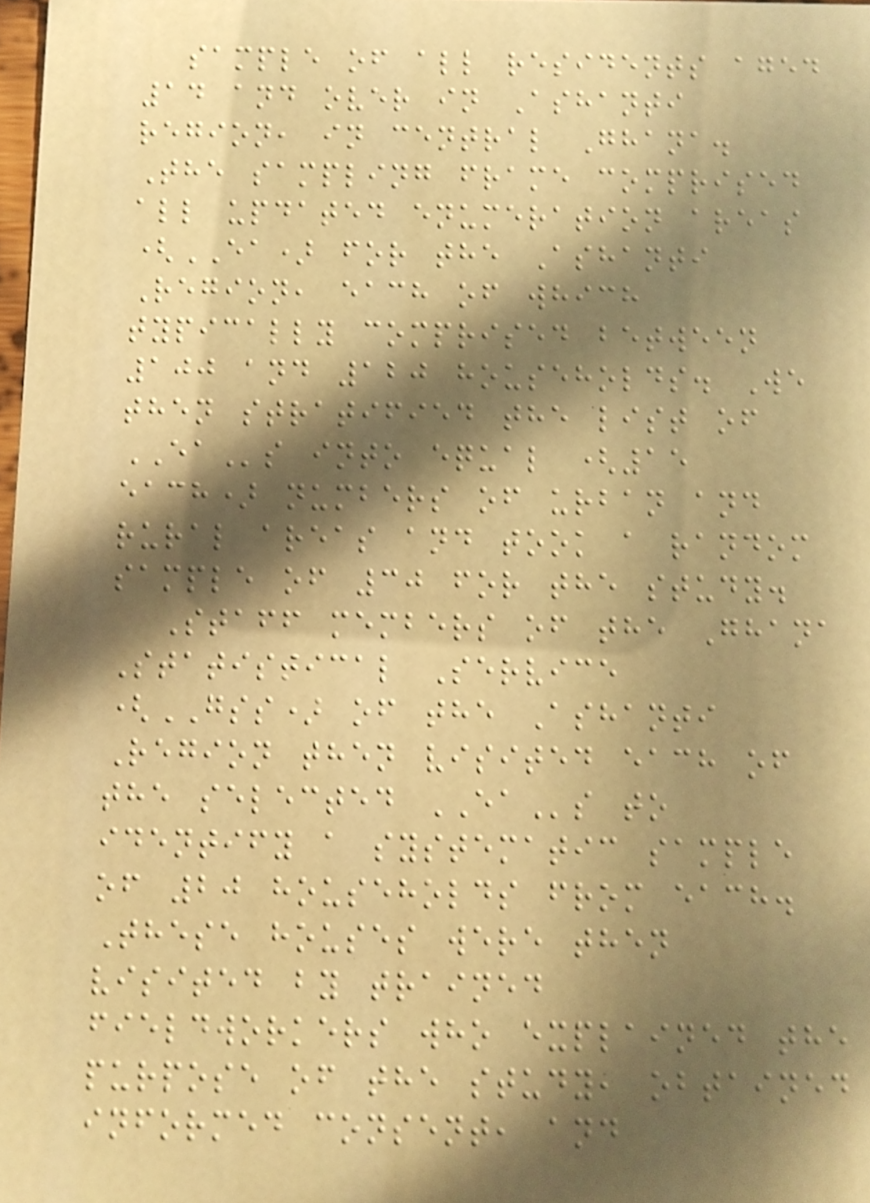sample of all residents aged
14 and over in Ashanti
region, in central Ghana.
The sampling frame comprised
all updated enumeration areas
(EA) for the Ashanti
Region, each of which
typically comprised between
100 and 120 households. We
then stratified the list of
EAs into equal (15
each) numbers of urban and
rural areas and took a random
sample of 30 for the study.
Staff members of the Ghana
Statistical Service
(GSS) of the Ashanti
Region then visited each of
the selected EAs to
identify a systematic sample
of 20 households from each.
These houses were then
visited by trained
fieldworkers who explained the
purpose of the study, obtained
informed consent, and
